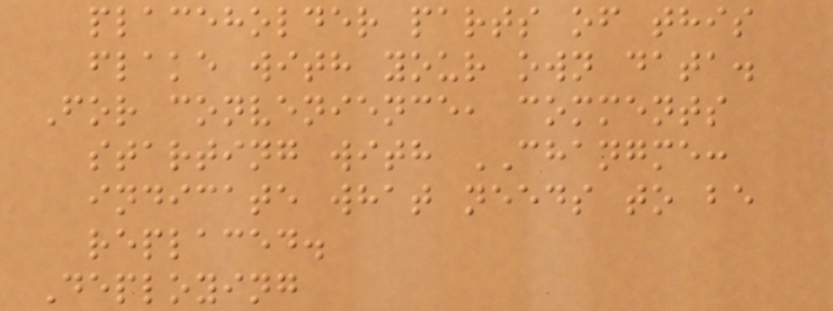placeholder parts of this
flake with your own data.
For convenience, comments
starting with CHANGME:
indicate what needs to be
replaced.
Deploying
